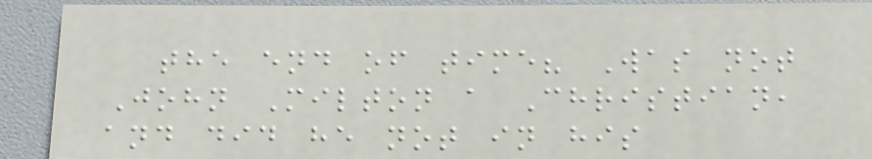the end of time? Was not
John Milton a Christian,
and did he not in his
